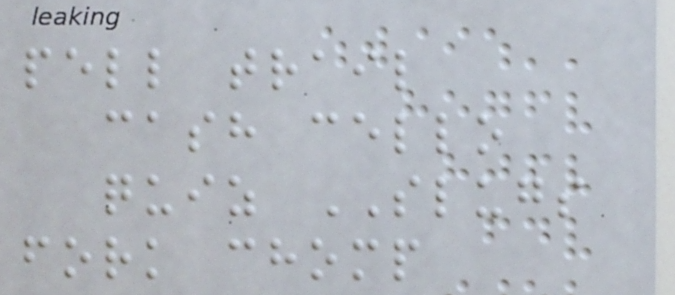pell trail
cash cello
quiz SLUGS
fork chomp
